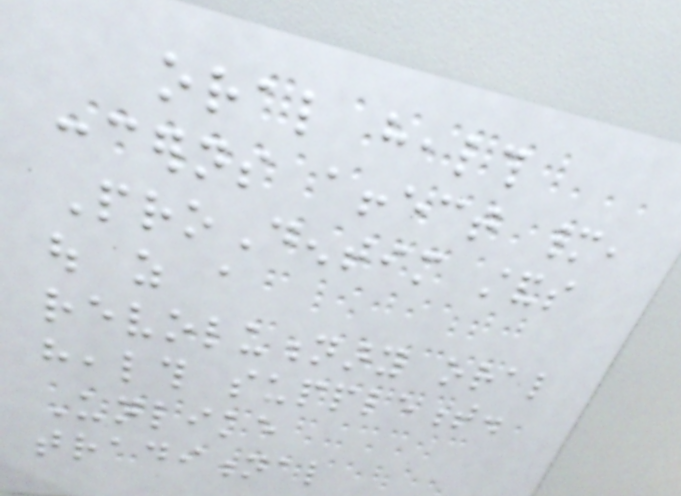oral health
concerns affect many,
ProDentim stands
out as a
revolutionary oral
health supplement.
Unlike
traditional
